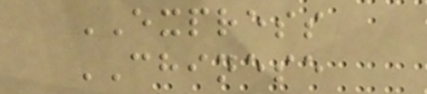EXPRESS
CHINESE
